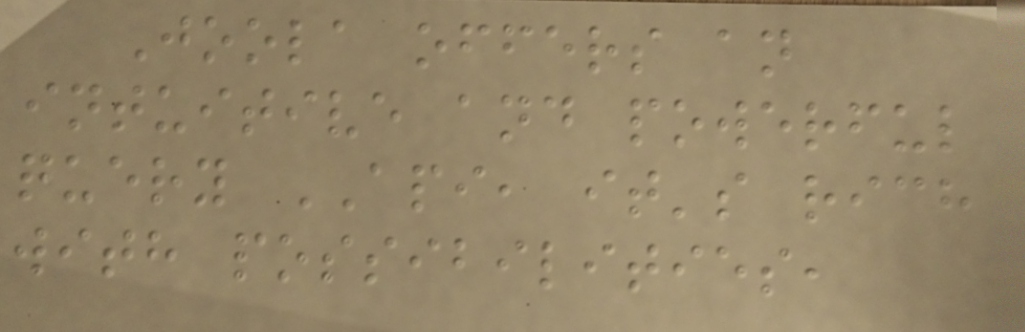Joola offers an
intuitive and powerful
query API, it's rich
with possibilities,
